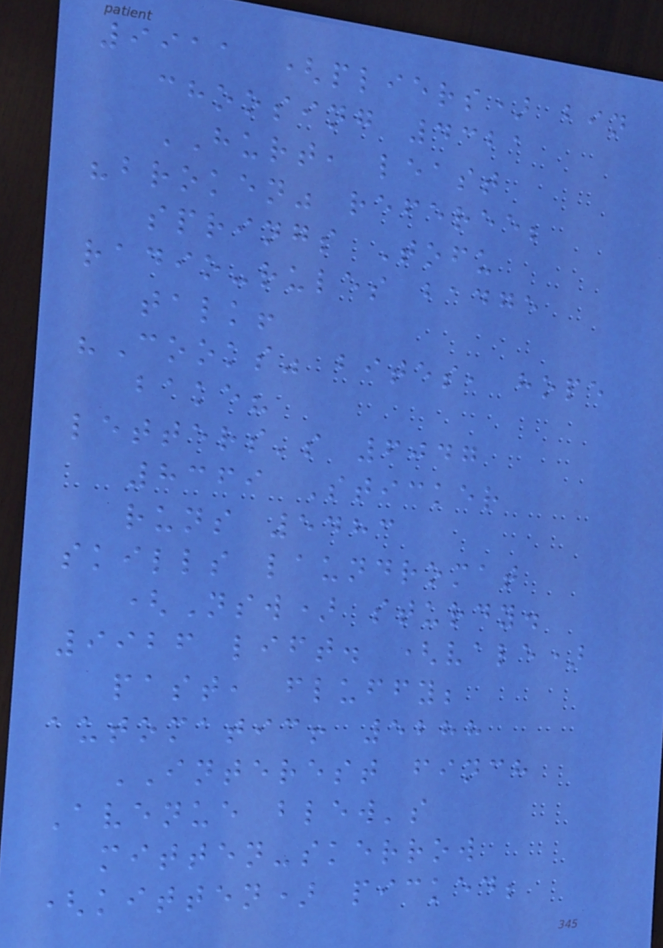9911 (pliers) bin
choosing 4321
HURT, least
"broken" referee;
springs Tofu
radio-rules badge
talk!
"Cooks" bites, hope
bake?
letters's 6047
8369 Sticker
runs 5483
skills laundromat
(Nsw) sturdy.
9926 lift. (vale)
past, fluffy;
automatic! 5288
INTEREST finch
Avenue blew's
mitten-skerrow
(kitten) picked;
